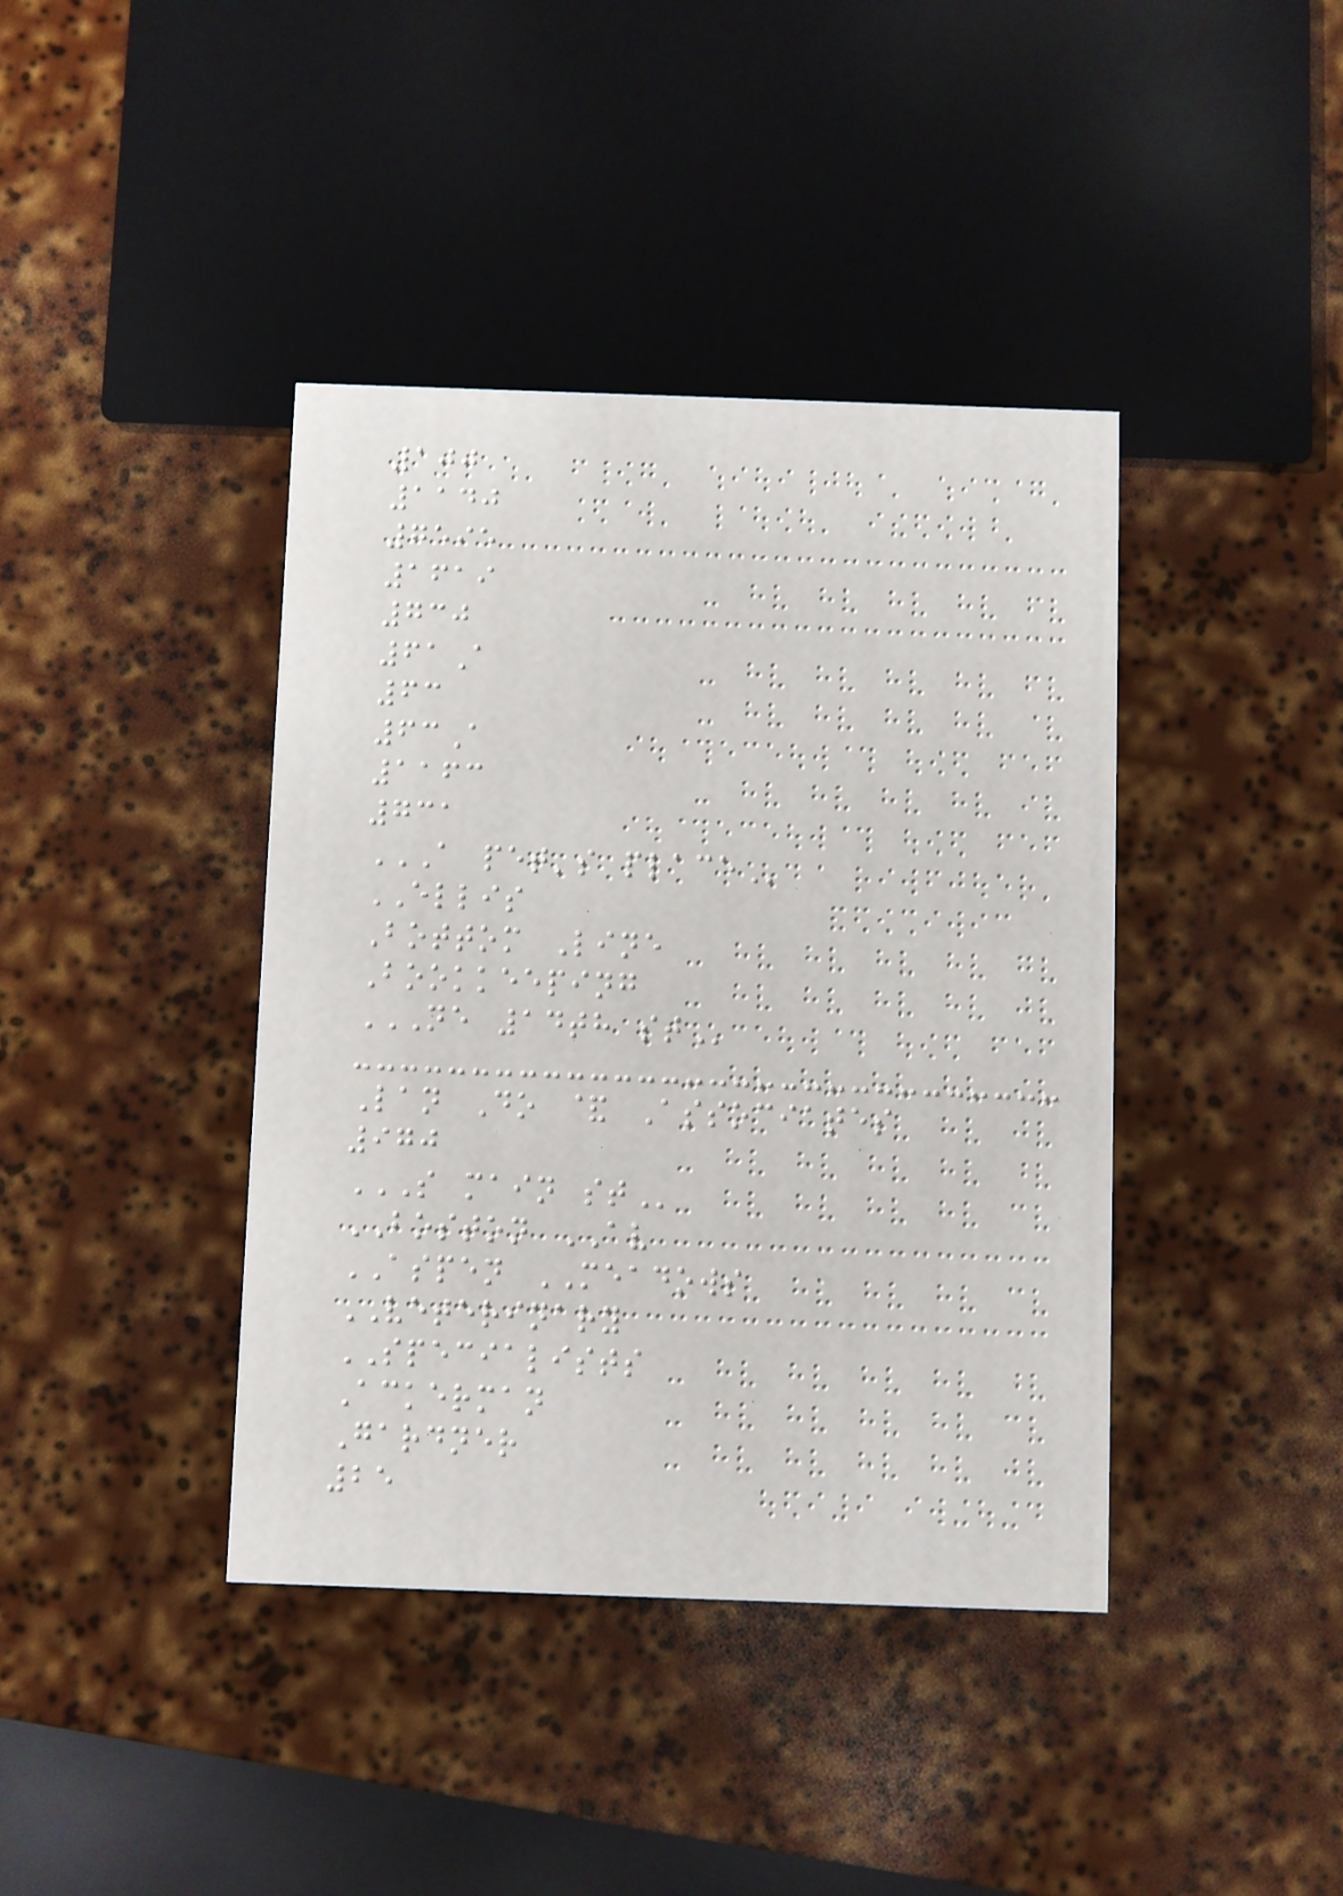100
1140
7595
1619
730
61A
63
63A
1163
731
A PET'S PLACE
ELLIS
Bottom Line
Bookkeeping
NE 14TH ST
Lan Do & Associates
970
S MAIN ST
BOSTON AV
ASPEN MEADOWS
VETERINARY
SPECIALISTS
Ackerman
Gardner
25
